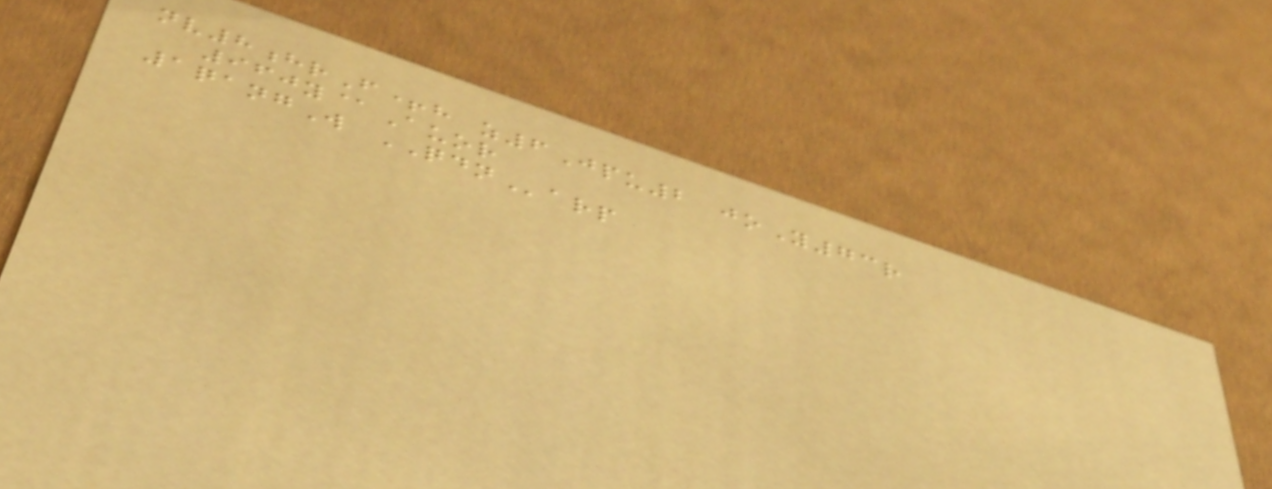nv8hrF+h z6Jpu2 joY73r
960y@Auor
1qangW QDNarp
